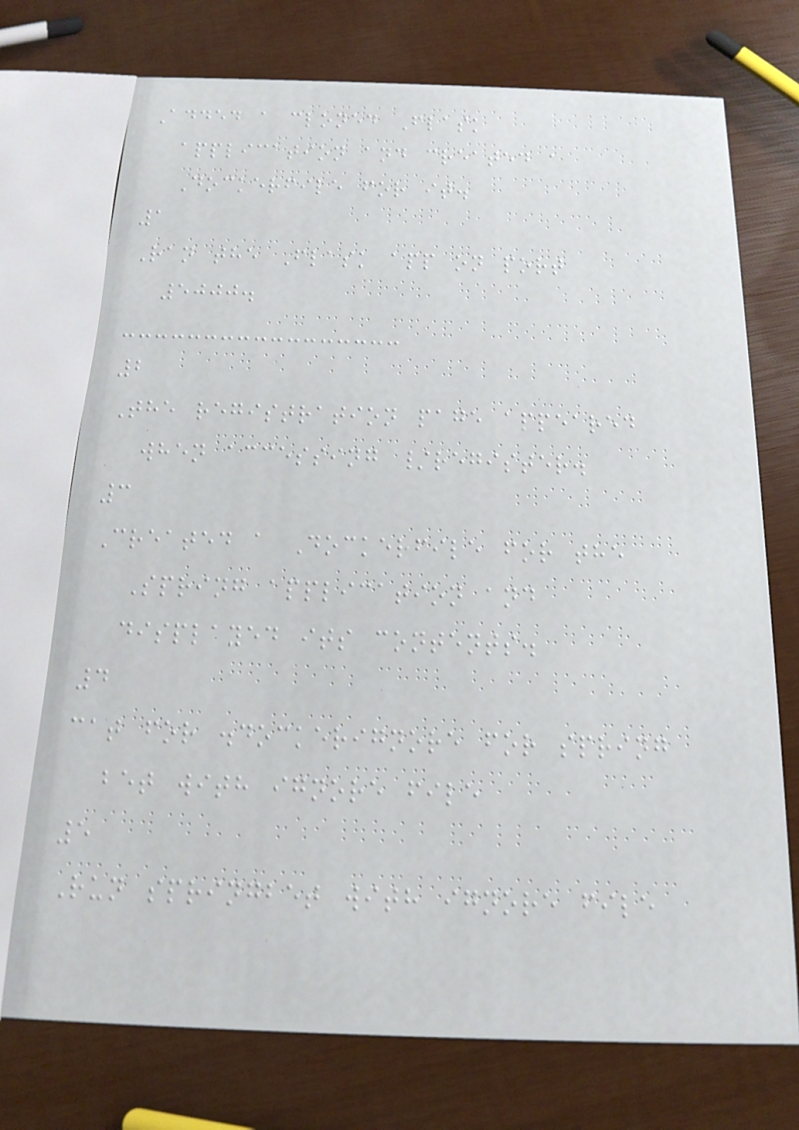Added a cloned Flask
application and created a
Dockerfile for it.
1
Ran the Flask app on port
5000.
2
The registration page appeared
when accessing /register.
3
Created a Dockerfile for the
Spring application and
displayed its contents.
4
cat for .dockerignore for spring
bet with ignore file
5
Run springbet with ignore file
